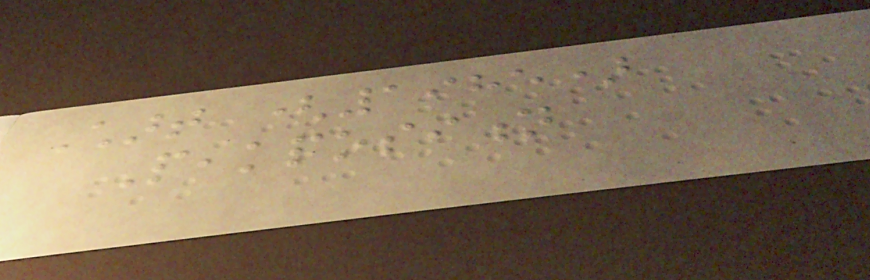Chart (1985)
Peakposition
